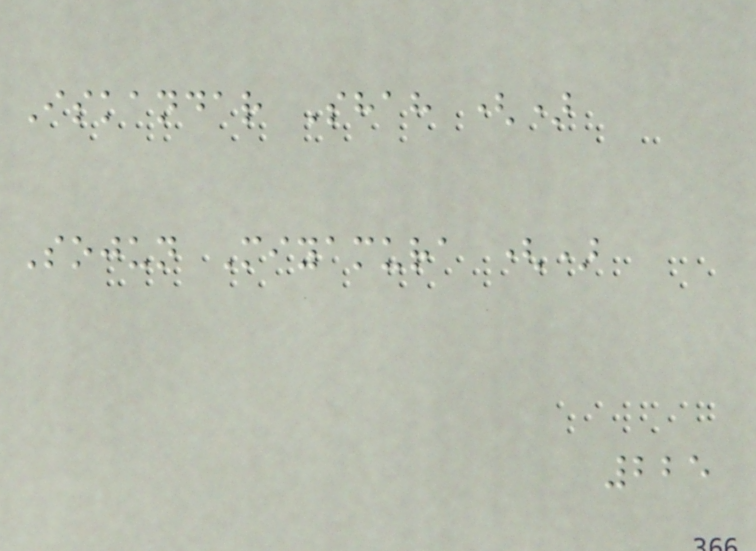Iskandar Shah ()
Sojun Miyamura ()
225
